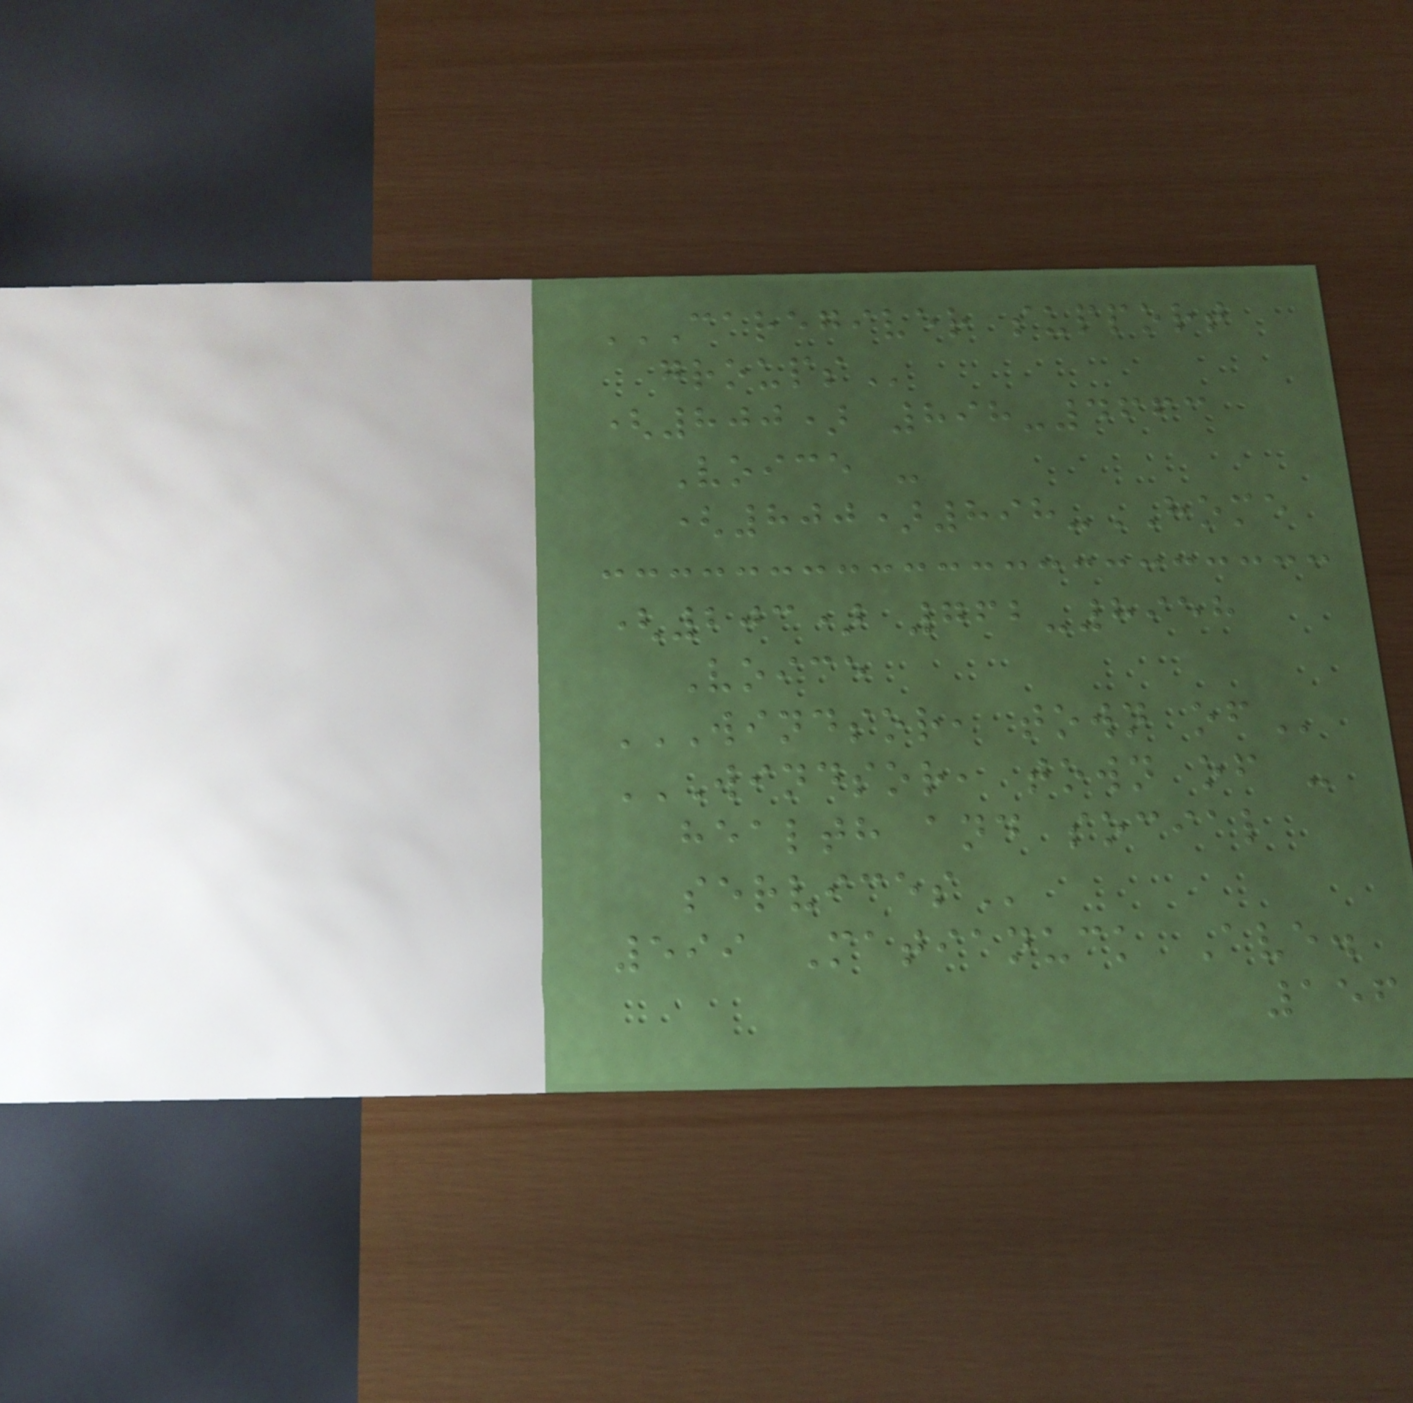CAREGIVER SUPPORT
GROUPS
(800) 898-4663
Voice -
(800)898-HOME
(203) 762-8958
Voice
WINDSOR, TOWN OF
WINDSOR, TOWN OF -
HEALTH AND SOCIAL
SERVICES
599 Matianuck Ave.
156
